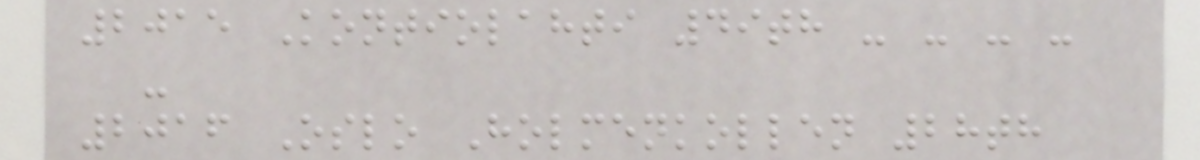2015 Kontiolahti 49th - - - -
-
2016 Oslo Holmenkollen 28th
